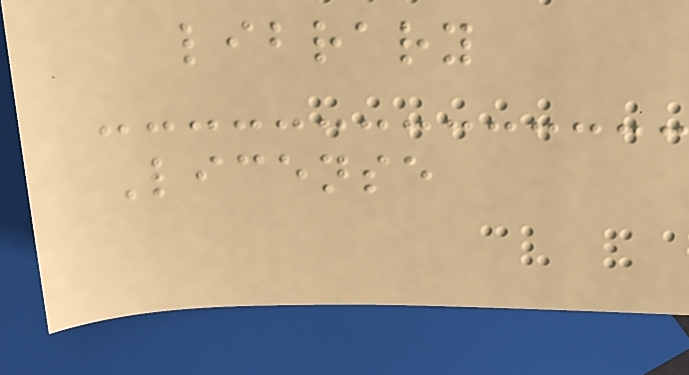library
License
